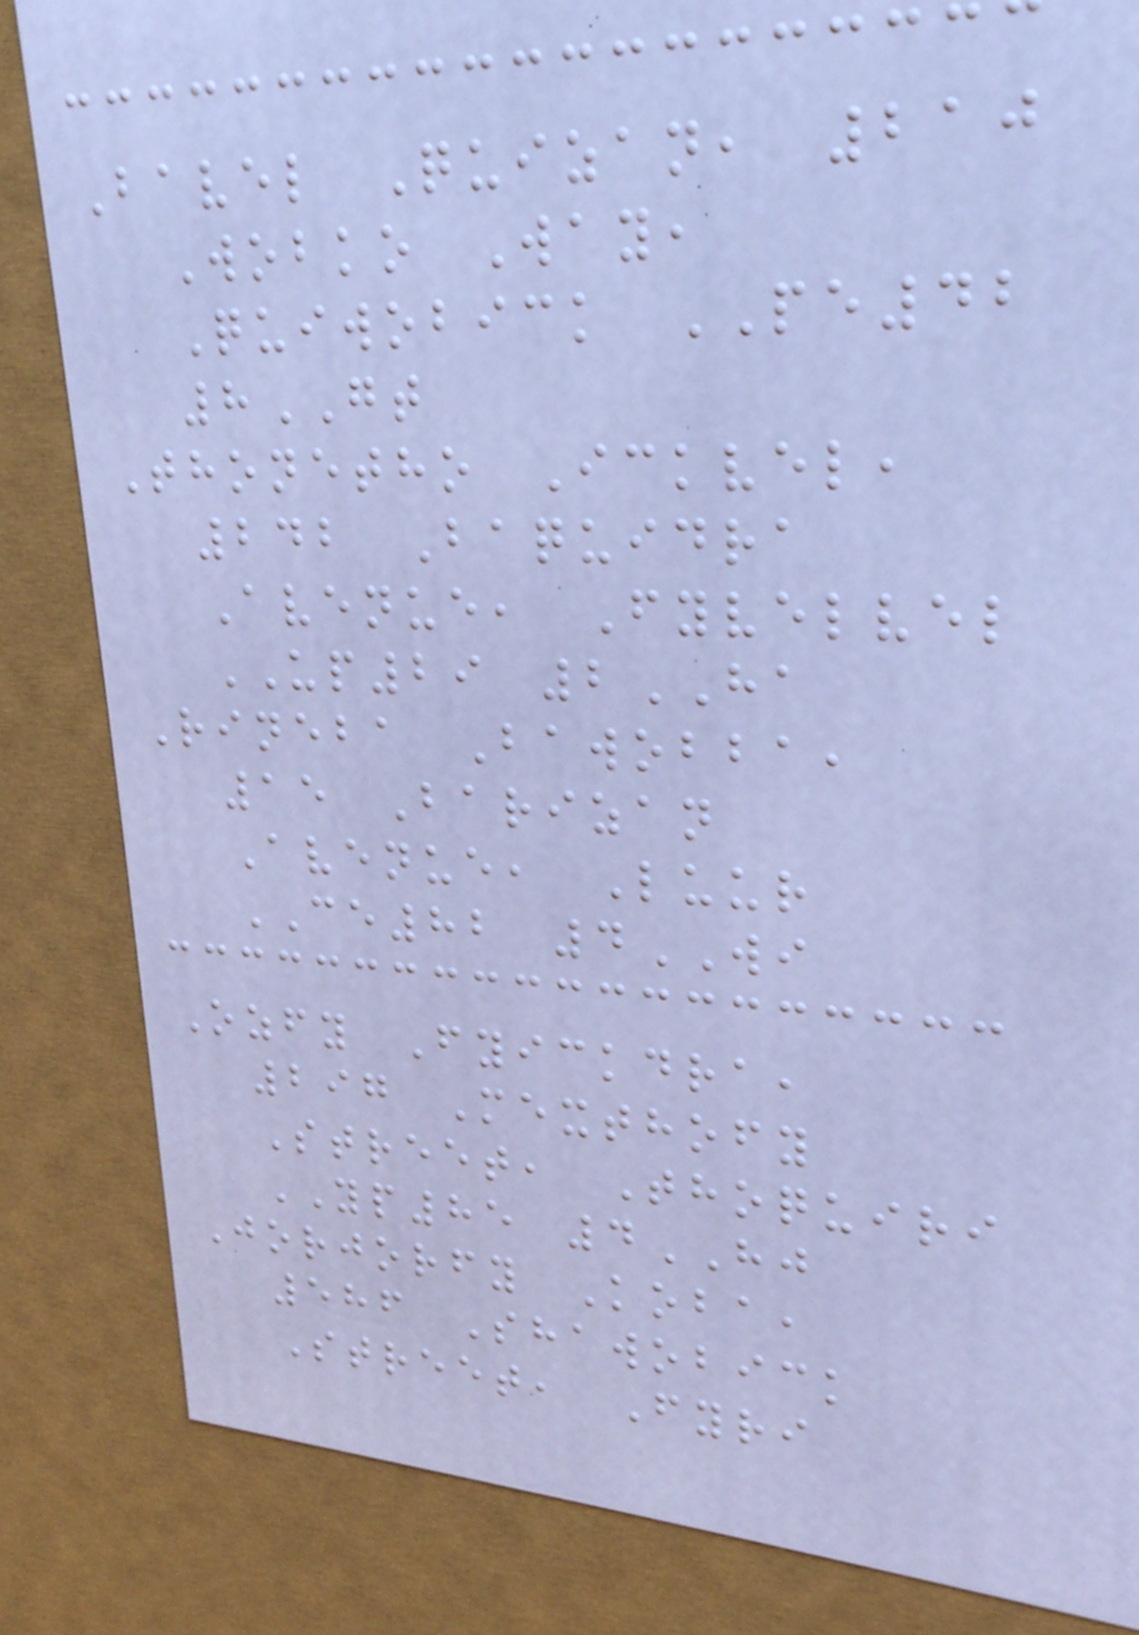Bavel Quizan, 210
Wobko Way,
Quiwobick PE42
8GT
Thonetho Ickvel,
242 Baquidra
Avenue, Fyvelvel
UP29 2HA
Rineba Bawobba,
15 Barizan
Avenue, Luur
CE82 4WI
Ozfy Fyickdra,
297 Mexthofy
Street, Thoquiri
YP85 4HJ
Jorjorfy Koba,
586 Shawobick
Street, Fyri
